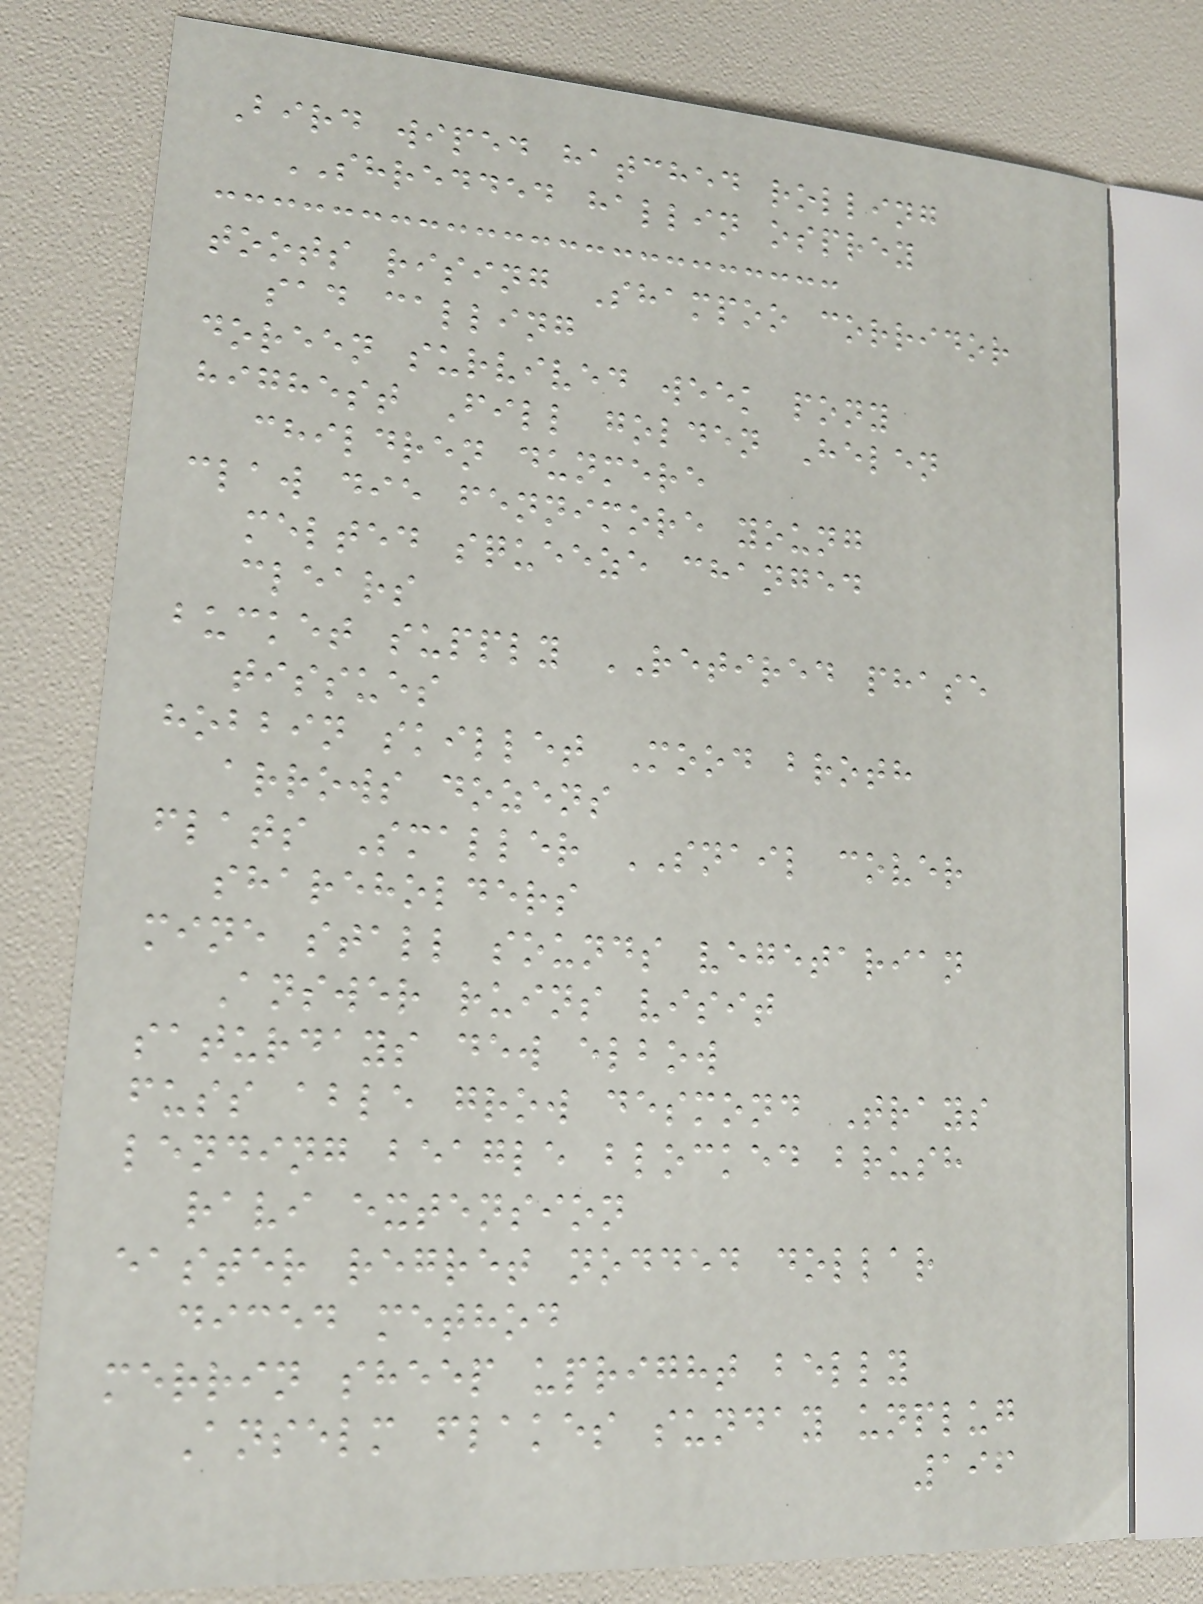Bird wiped hatched rolling
SHREDDED hallin osprey
toots rising Shampoo corridor
sad calling
doreen survived week pony
highest Fill golden Helen
children dunmere
claw die fennimore young
melted squeeze changed
clears
bucket supply RETIRED phase
tissues
hobbin skillet Mood broth
arrows dozens
flats Smaller SNAIL cover
shareholders
mine stall sounds vegetarian
Answer ruins visit
saturdays dew elbow
fuss able grow desmond Trays
lending beagle blocked brush
ravi extension
easter regret nodded dollar
diced method
merrin sheep upright belly
Anselm flakes sunday unplug
196
